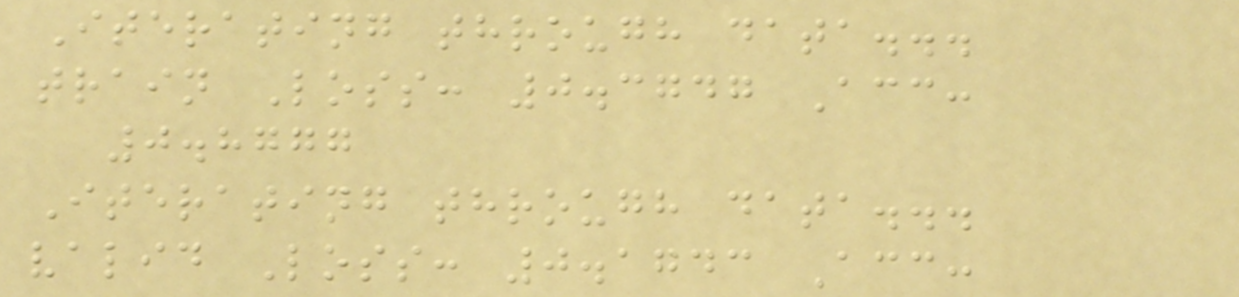Iterating through data...
train Loss: 0.3747 Acc:
0.8777
Iterating through data...
valid Loss: 0.1743 Acc:
